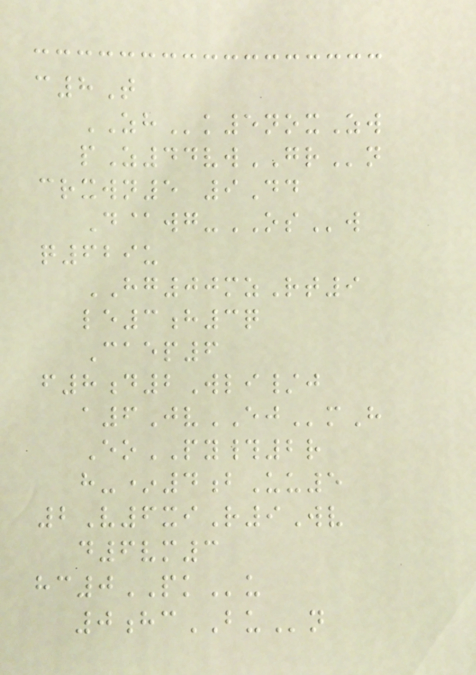c8T
ZHk5noxZw
pZ44vwGRn
crxwn5 9Dd
D@wg-OSw
q629u
HG00mzRt9
le3h3q
Caep6
f8d2Wli/j
a6JvEJmH
EoPY#2r
h-*4bUu5
2V6xiR9Wv
d6vm3
hc0PKu
0hcBUn
